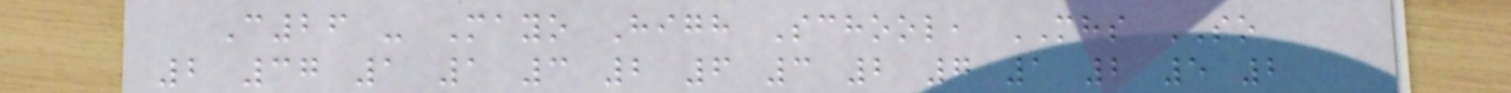C26 - Mayo High School, MHS SO
2 37 1 1 3 2 6 3 2 7 1 2 5 2
